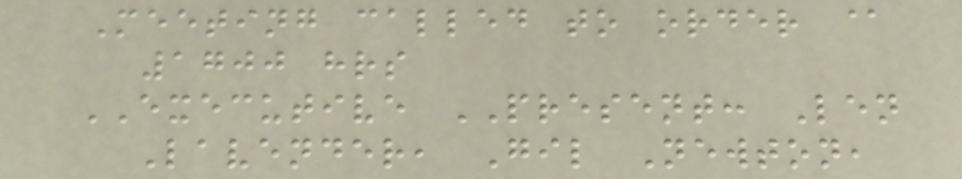Meeting called to order @
1700 hrs
EXECUTIVE PRESENT: Len
Lavender, Gil Newton,
